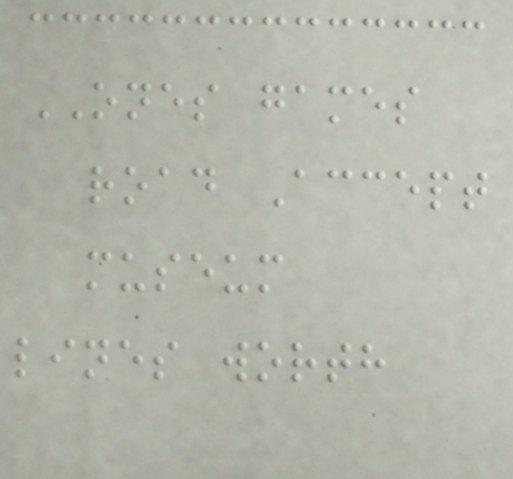ONES games
road Accept
museum
lines worth
